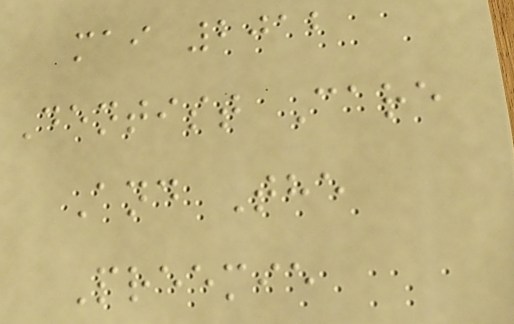mai 2012
Dentist Care
And The
Preemie
